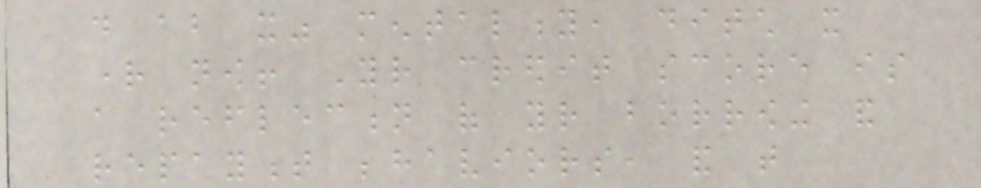do about it" mentality, ditch it
right now! Your credit score is
a reflection of your borrowing and
repayment behaviors, and that
